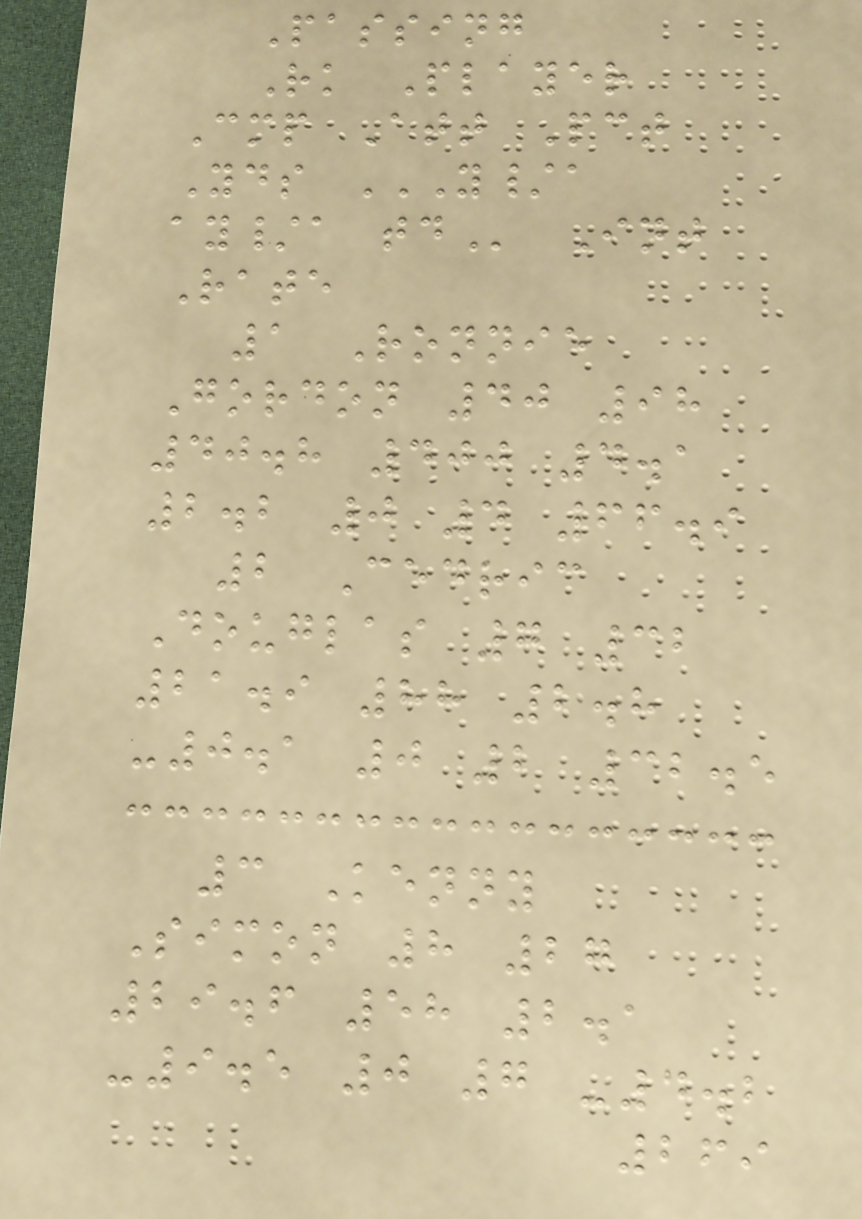Passing
Rk Player
Cmp Att Pct
Yds Y/A
AY/A TD Int
Rate
1 Ronnie
Gordon 40 98
40.8 400 4.1
2.2 0 4 66.9
2 Cedric
Douglas 7 32
21.9 88 2.8
-0.1 0 2 32.5
3 Kenny
Simon 8 27
29.6 58 2.1
-9.5 0 7 -4.2
269
